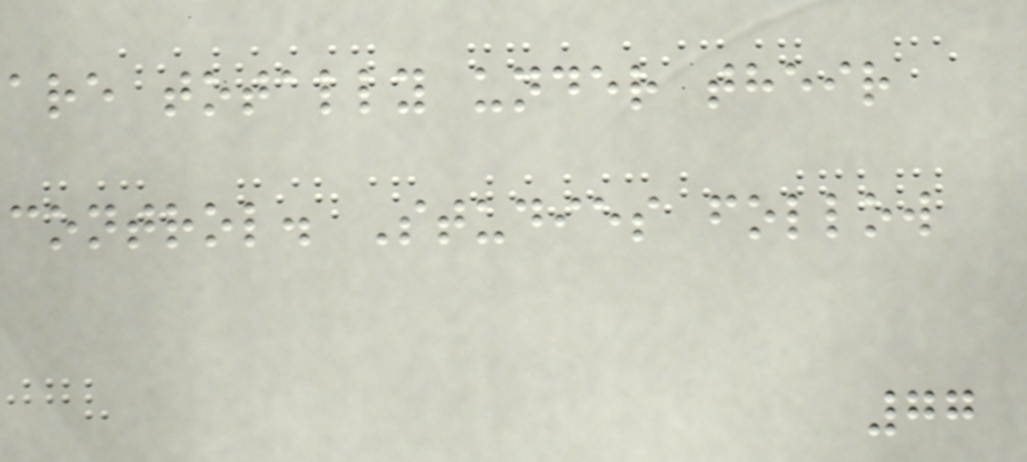are totally under their
control. Studies follow
77
